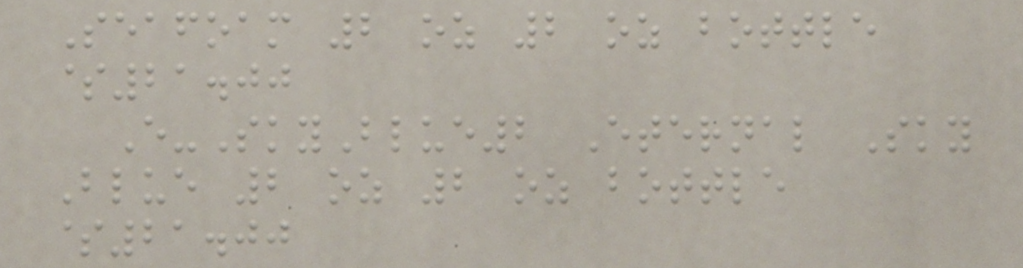Seafoam 2 oz 2 oz bottle
$21.00
E-SkyBlue2 Eternal Sky
Blue 2 oz 2 oz bottle
$21.00
